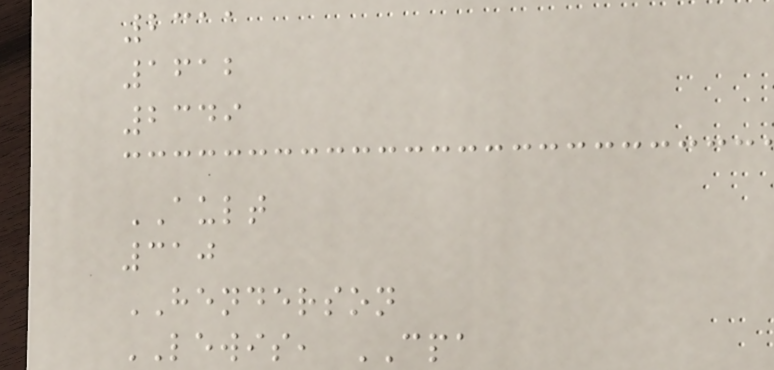2311
1612
2349
AULT
310
HENDERSON
LEWIS, CPA
